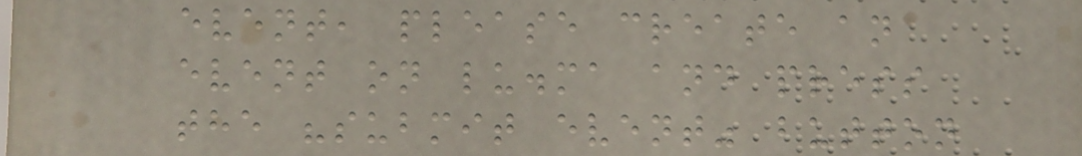event, please create an
event on lu.ma and press
the "submit event" button
